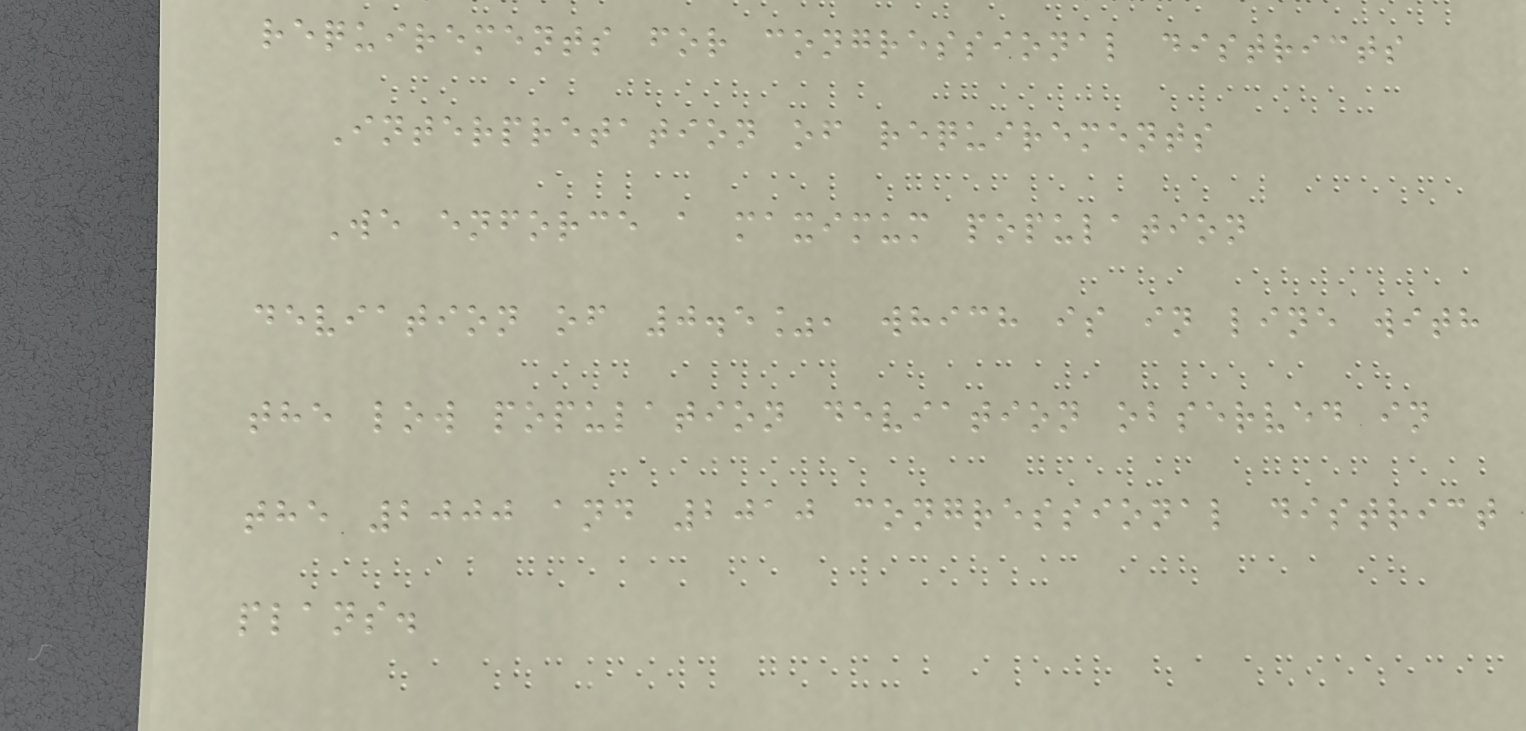requirements for congressional districts
Interpretation of requirements
We enforce a maximum population
deviation of 0.5%, which is in line with
the low population deviation observed in
the 2000 and 2010 congressional district
plans.
